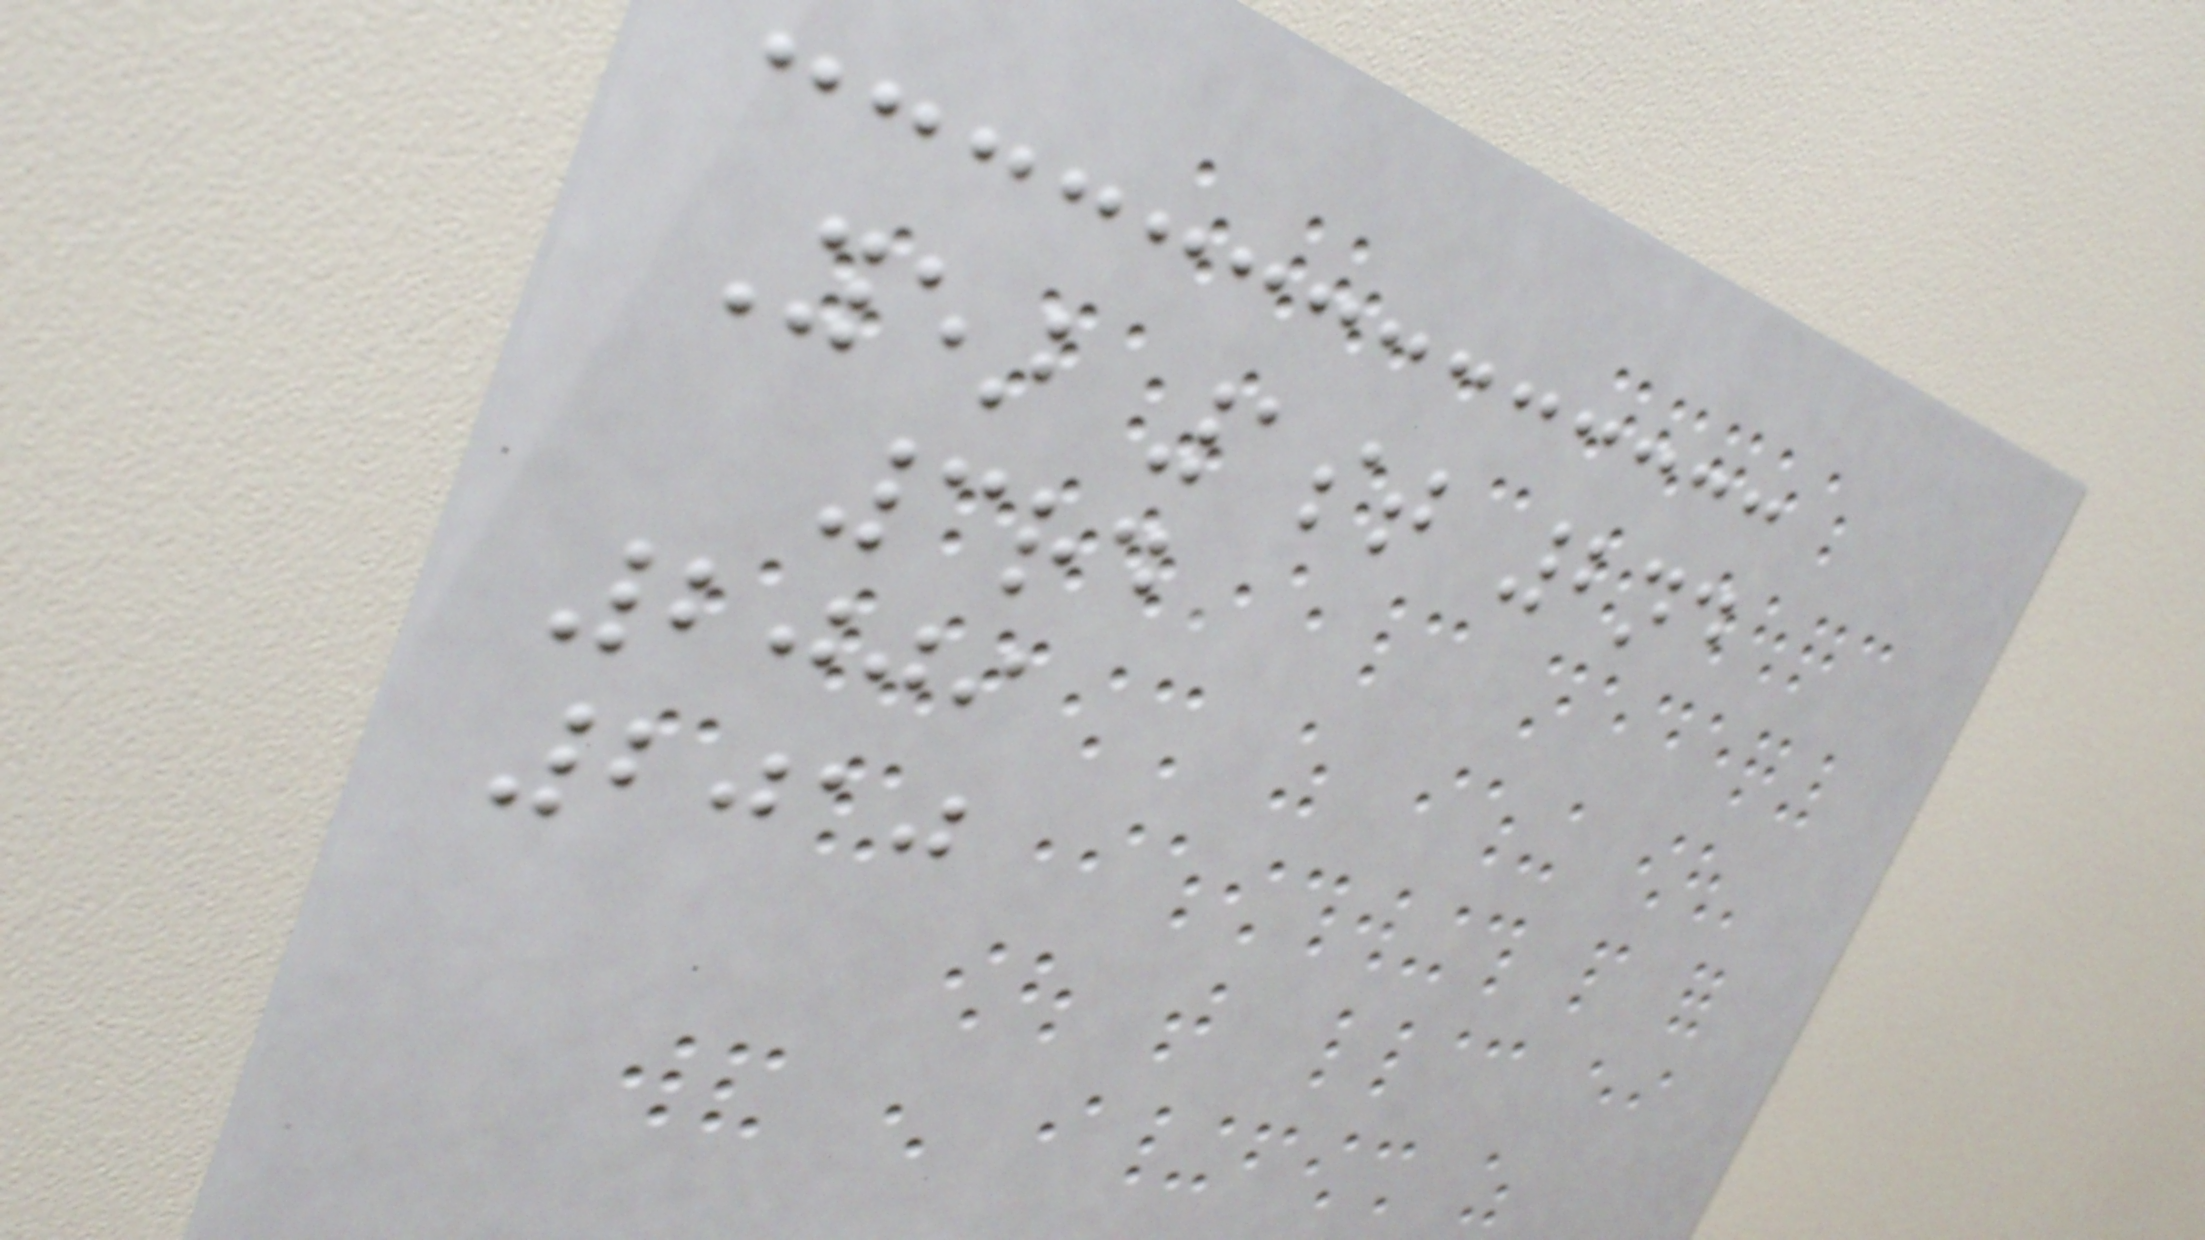Year 1st 2nd
3rd
2009
2010
